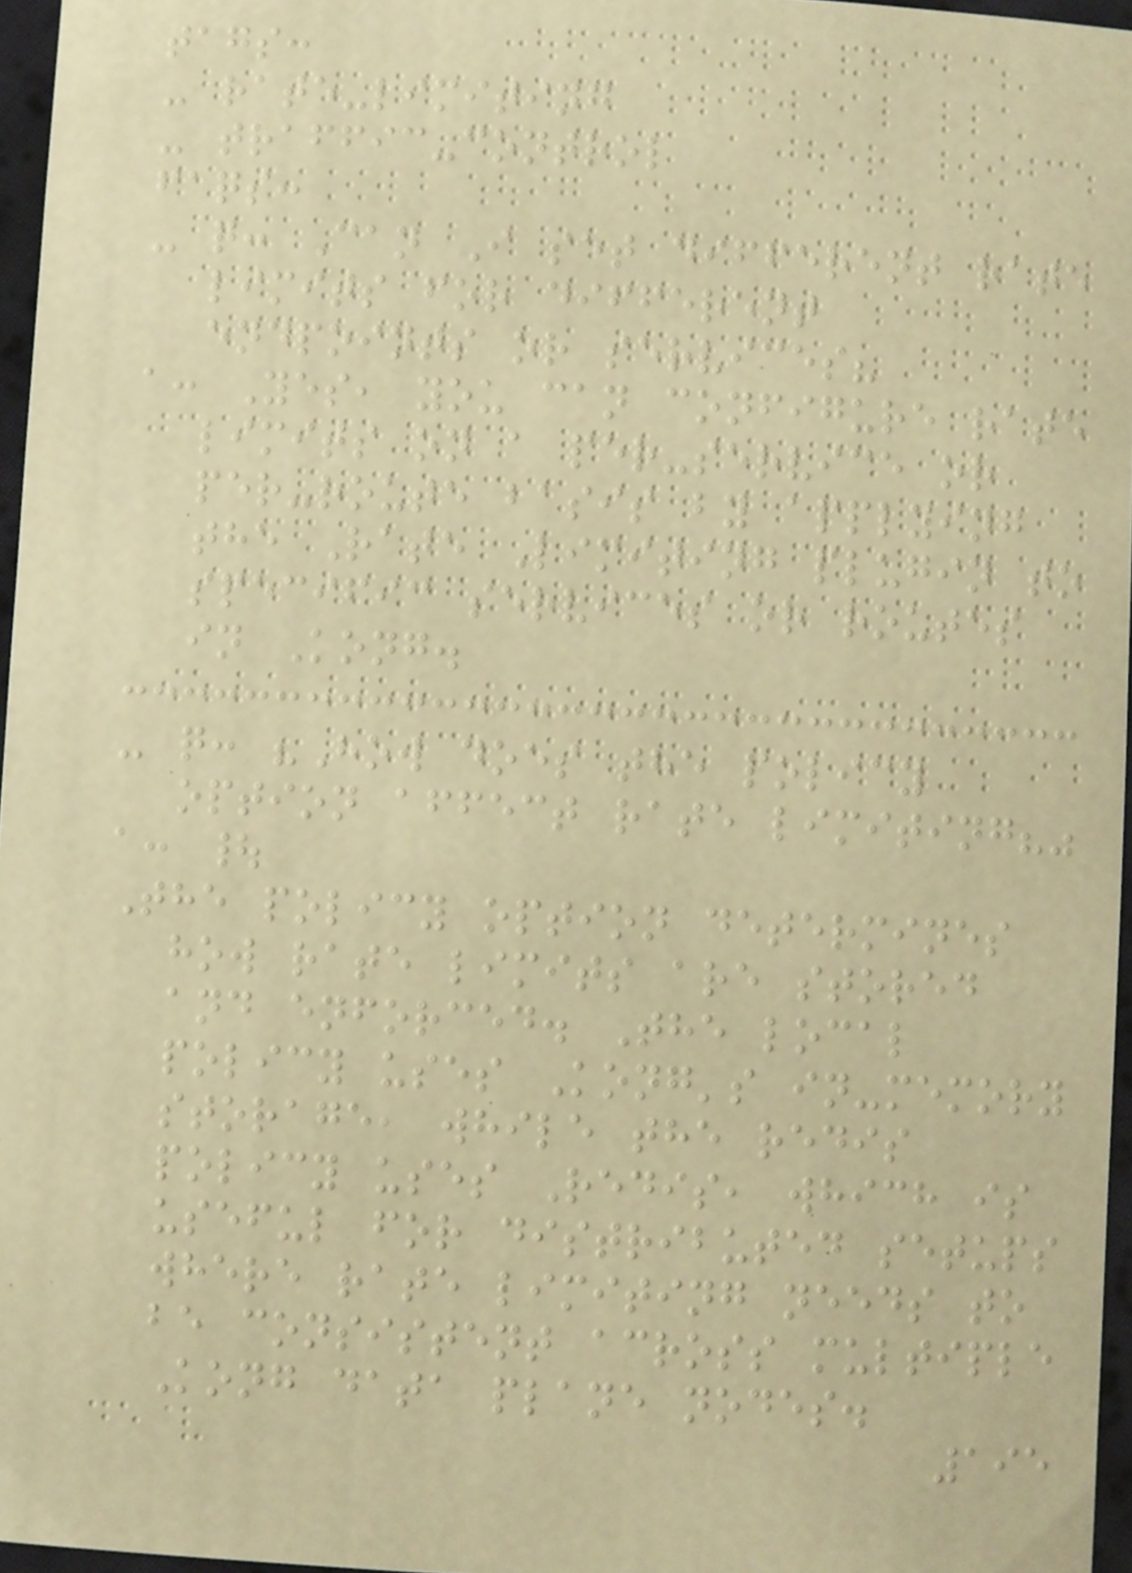tags:
- rate-limiting
- traffic-control
faqs:
- q: Can I set different rate
limits for different
endpoints or services?
a: Yes, you can configure rate
limits on a per-service or
per-route basis by applying
the Rate Limiting plugin to
specific services or routes
in Kong.
- q: "How does the policy
option affect rate limiting?"
a: |
The policy option determines
how rate limits are stored
and enforced. The local
policy uses Kong's in-memory
storage, while the redis
policy uses Redis, which is
useful for distributed setups
where rate limiting needs to
be consistent across multiple
Kong data plane nodes.
195
